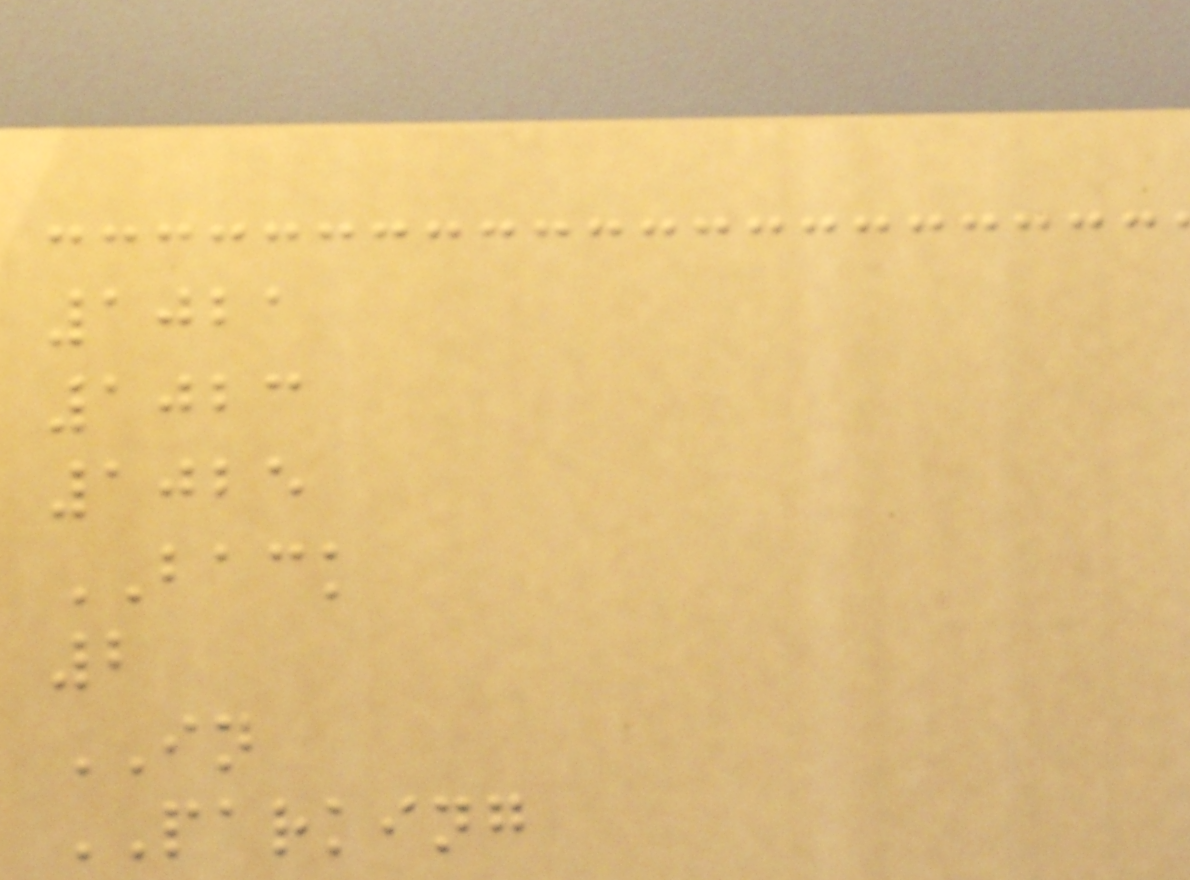1021
1023
1025
BACK
2
IN
PARKING
